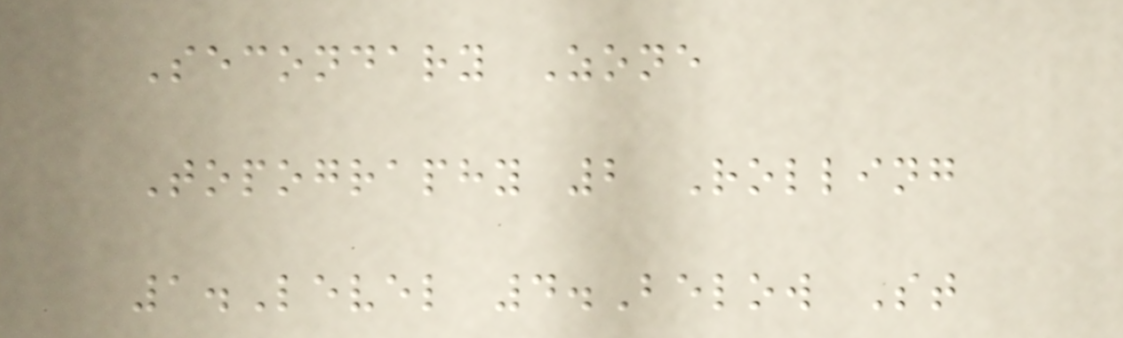Secondary Zone
Topography 2 Rolling
1.Level 4.Below St
